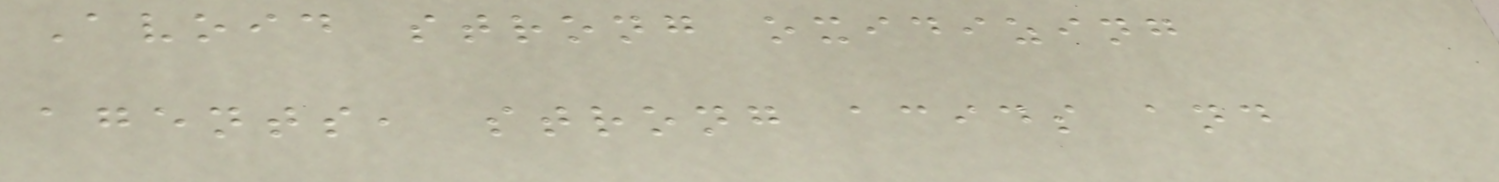Avoid strong oxidizing
agents, strong acids and
